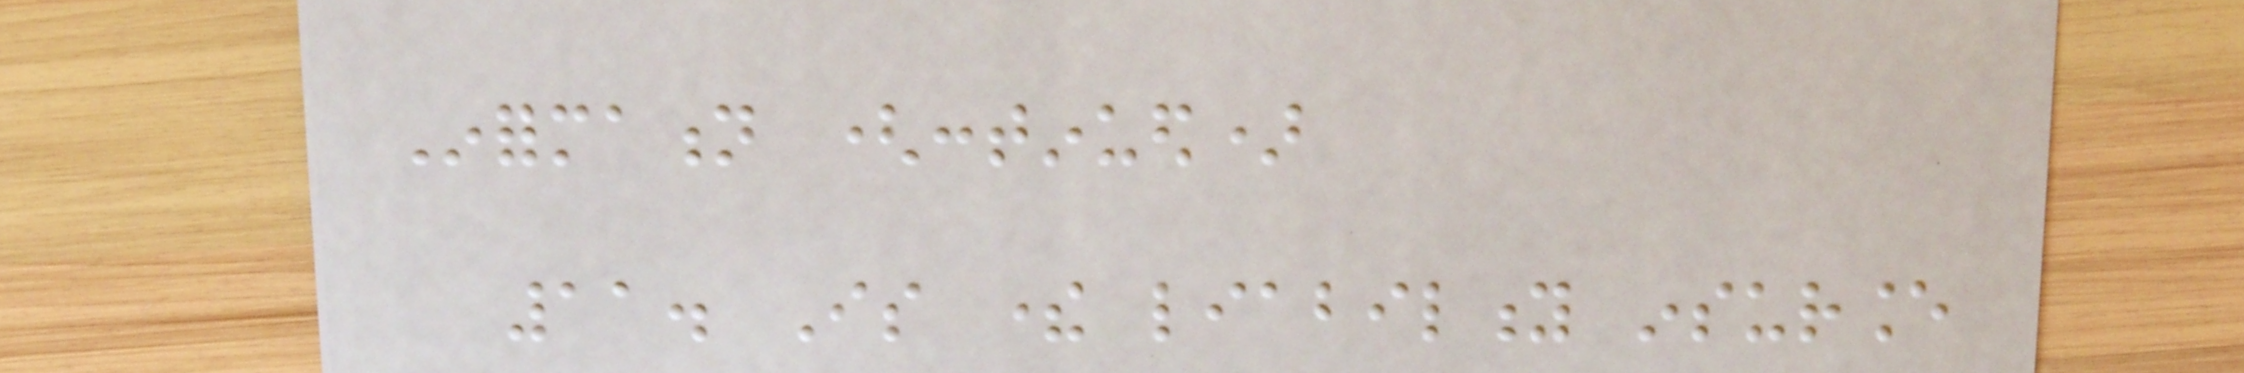Information (continued)
11. Is there liability insurance
